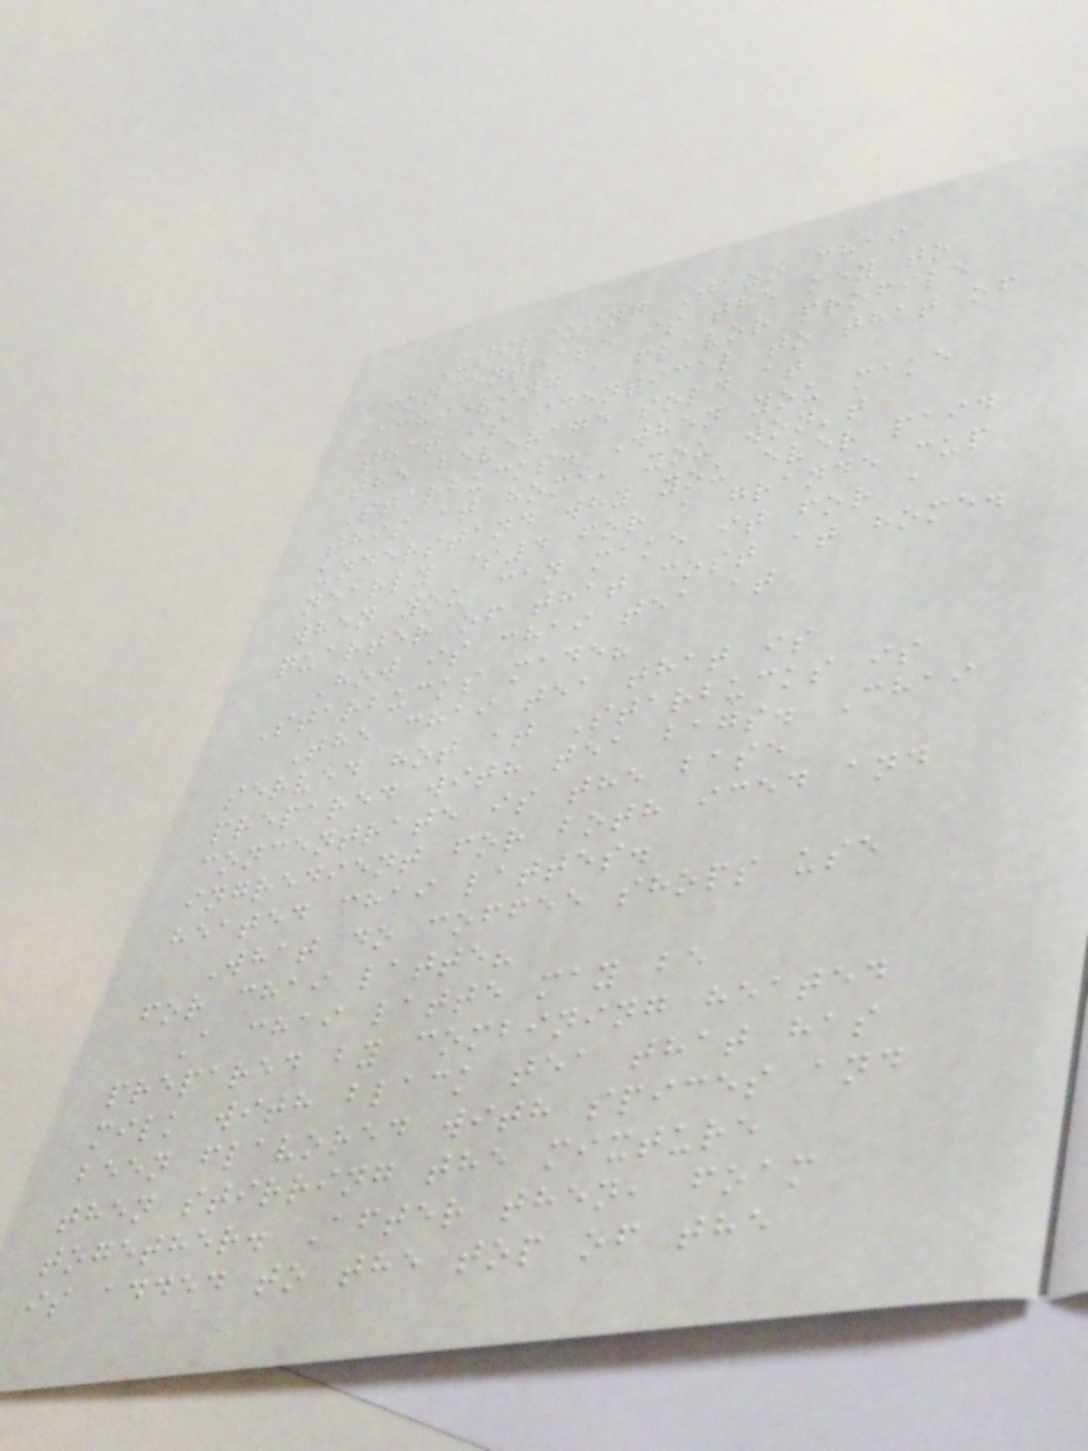Utilizing Tazo chai
concentrate is the key to
achieving a flavor profile
that is identical to that of
the beverage sold at
Starbucks. When you make
this at home, you won't
understand why you ever paid
nearly $4 for a grande cup
when you can make it for a
quarter of that cost at home.
How is chai tea at
Starbucks made?
The chai tea that is
served hot at Starbucks is
prepared with tea bags. Chai
concentrate is the base
ingredient for both iced and
heated chai lattes.
What do coffee shops use
for chai latte?
A chai latte may be
prepared by combining heated
milk with black tea that has
been flavored with spices and
then stirring the mixture
together. After then, foam
is added to the top of the
